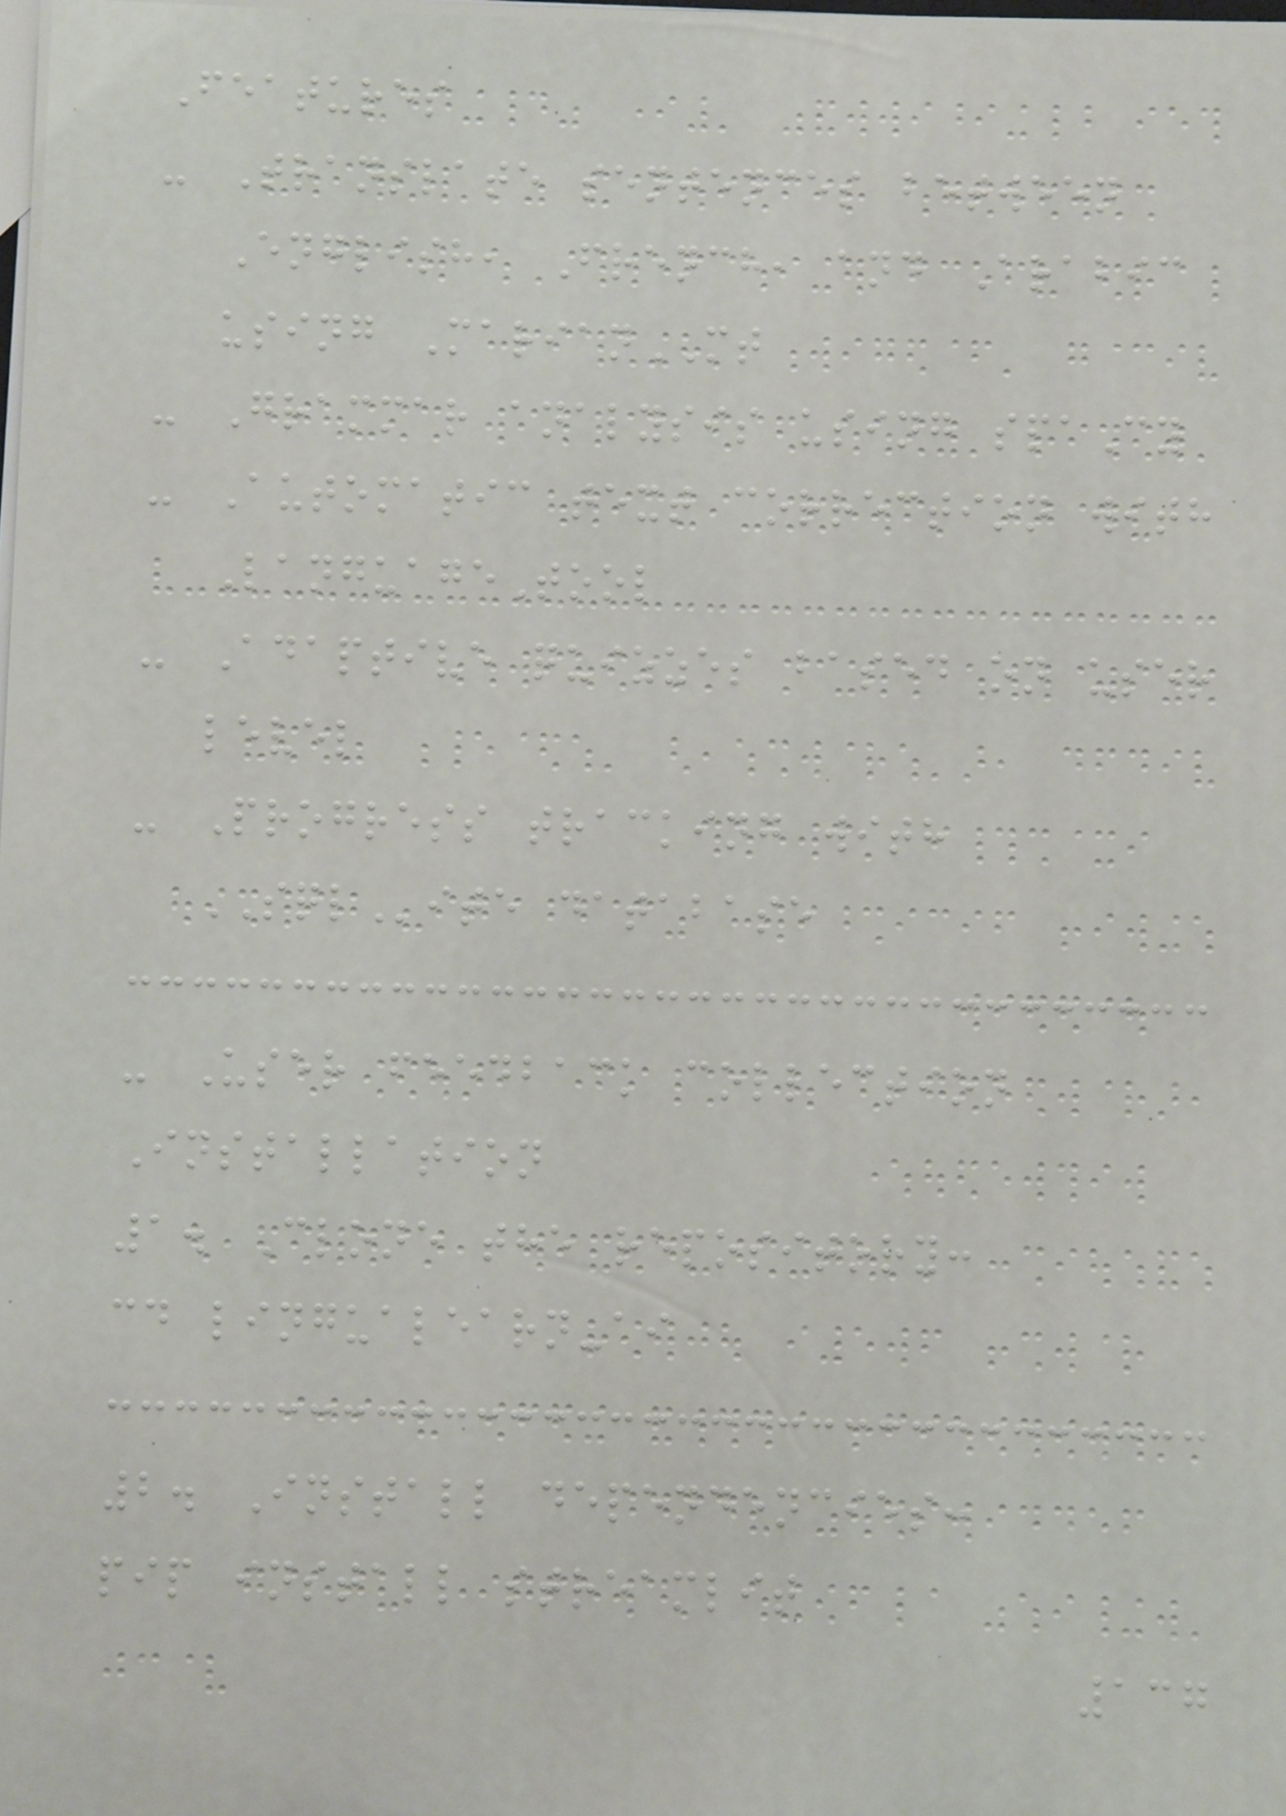Features
- Translate sentences between
English, French, and Arabic
using MarianMT
- Grammar analysis using spaCy
- Automatic text correction with
LanguageTool
- Adaptive quizzes based on user
level
- Progress tracking with
SQLite database
- User feedback collection
Installation
1. Clone the repository:
cd lingualearn-ai
2. Install dependencies:
pip install streamlit
137
